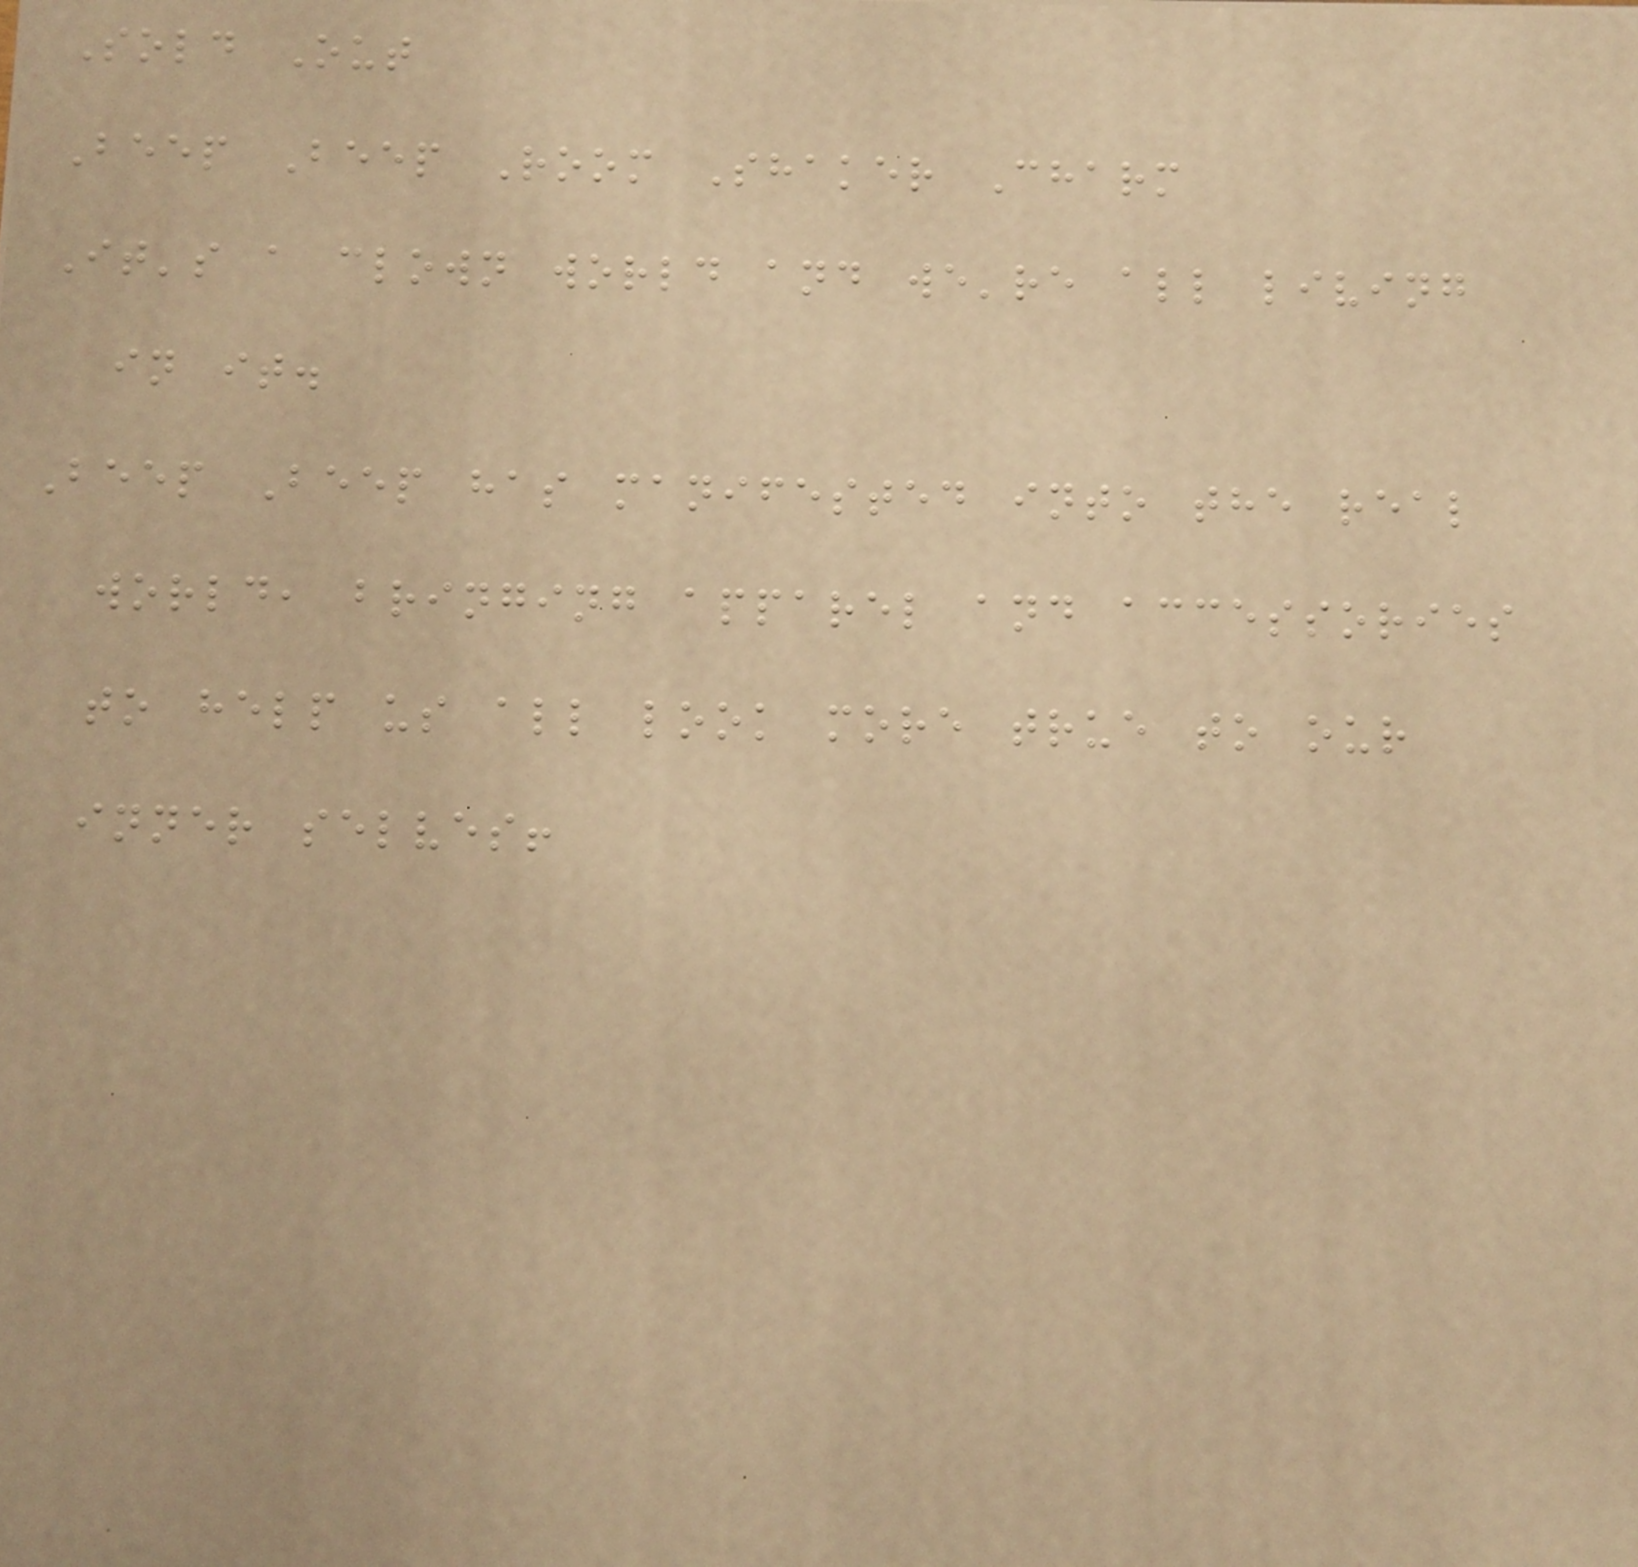Sold Out
Beep Beep Room Shaker Charm
It's a clown world and we're all living
in it.
Beep Beep has manifested into the real
world, bringing apparel and accessories
to help us all look more true to our
inner selves!
